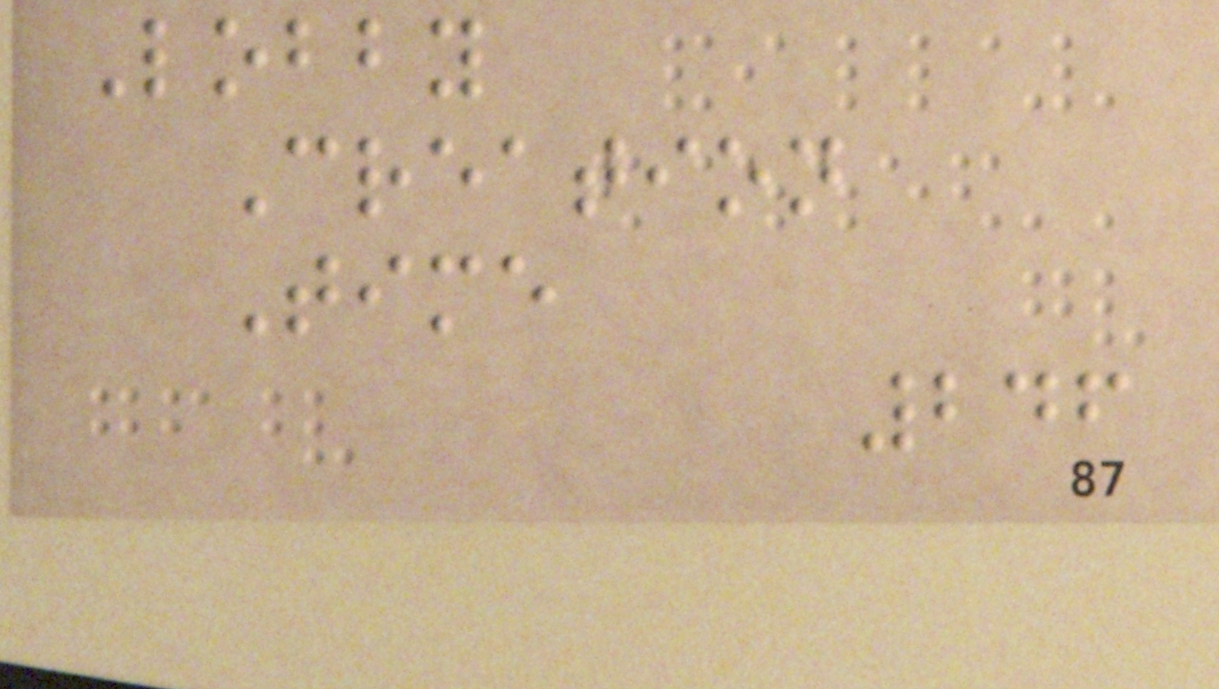Lobby
Creation
Time
246
